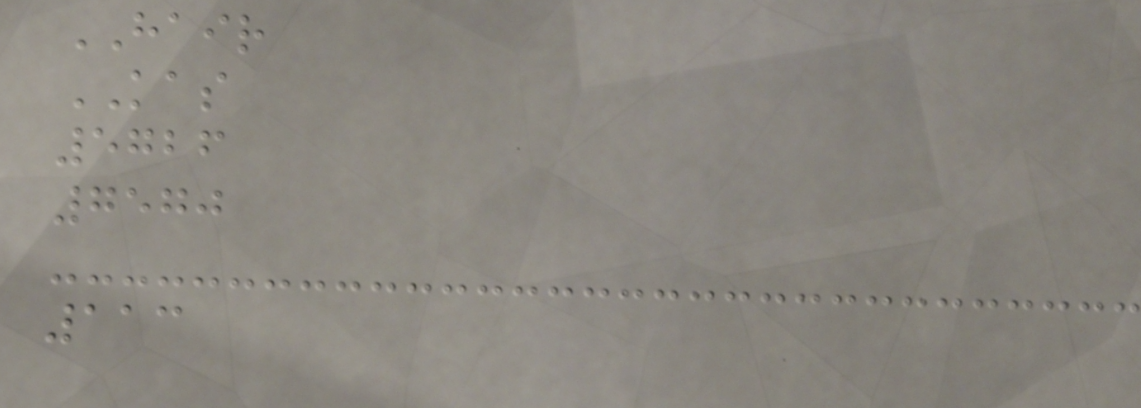HAIR
KAS
5726
7570
113
